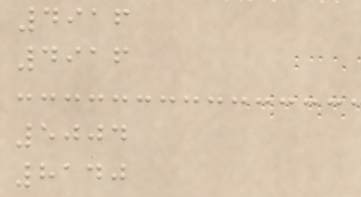4916
4916
5004
8140
